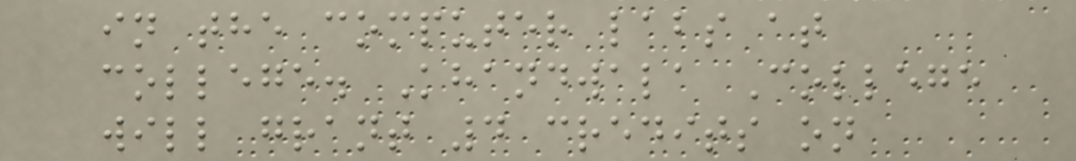in the computer labs at
college. Khandwala College
will grant 4 credits on
